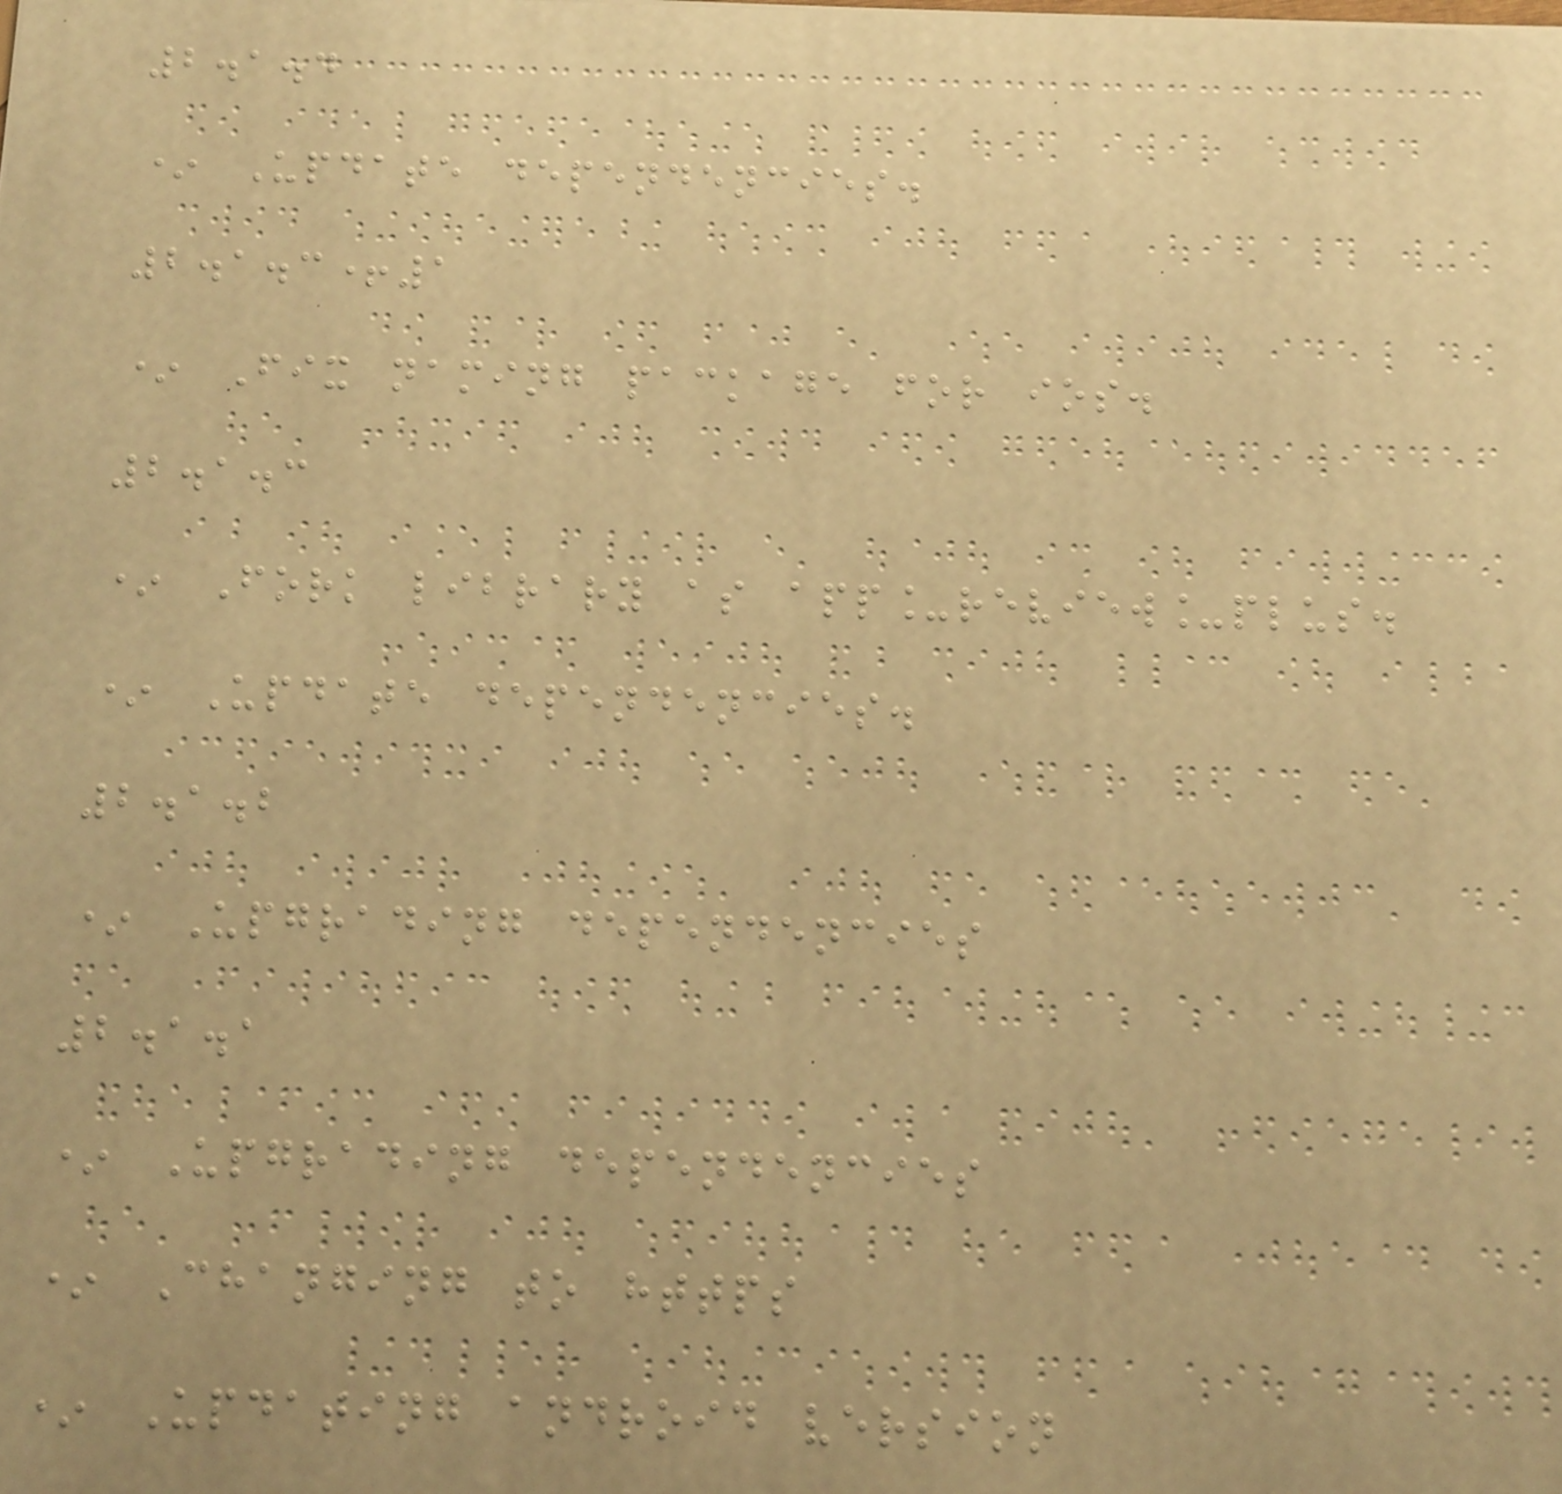2.1.4
* Update dependencies.
2.1.3+1
* Fix naming package for ios.
2.1.3
* Fork library as app_review_plus.
* Update dependencies.
2.1.2
* Upgrading dependencies
2.1.1
* Upgrading dependencies
* Changing to https
* Updating android version
